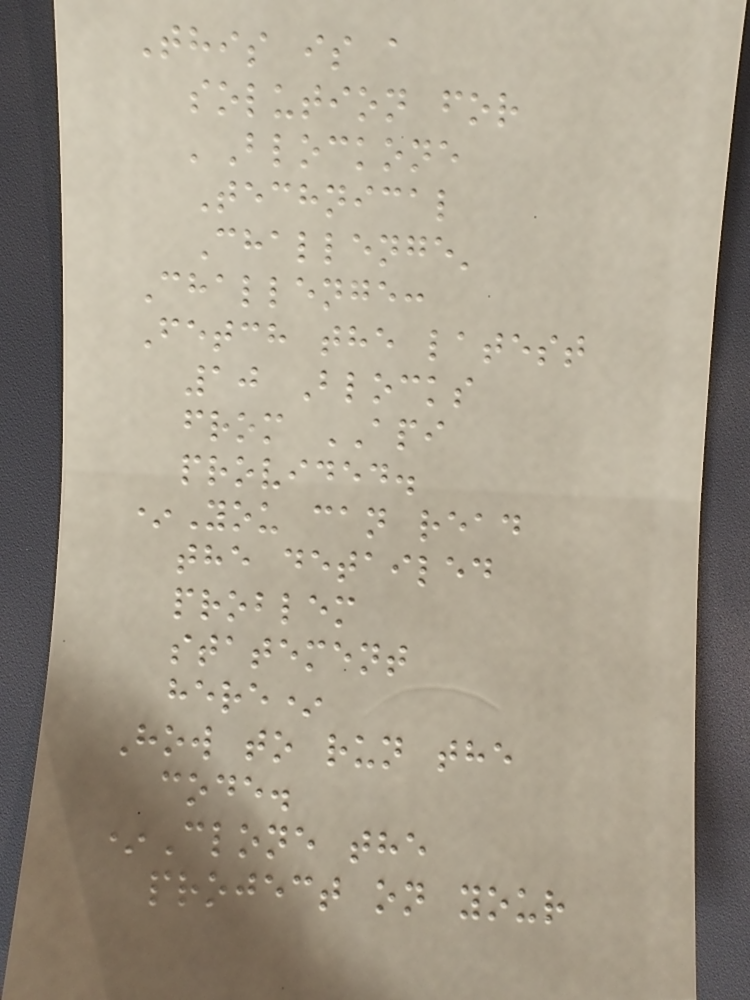This is a
solution for
'Blockone
Technical
Challenge'
Challenge:
Fetch the latest
10 Blocks
from API
provided.
*You can read
the detailed
problem
statement
here*
How to run the
code.
*Clone the
project on your
